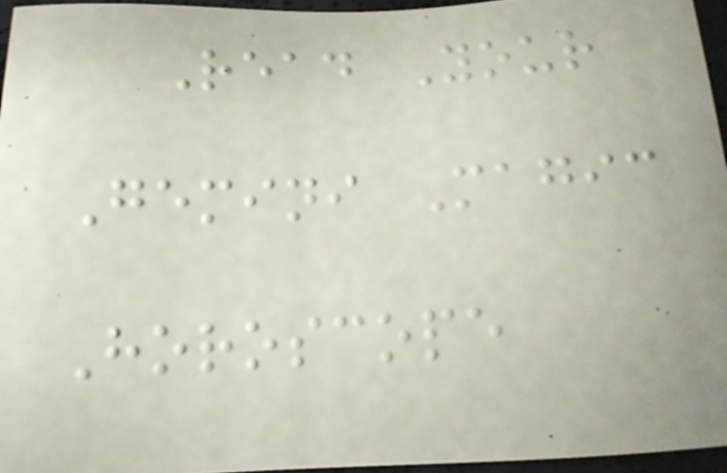Read Your
Gemini Magic
Horoscope
